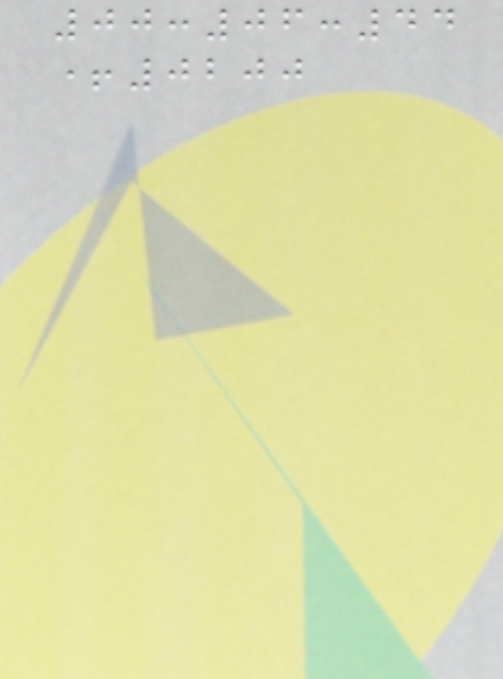00:06:44
+0200
